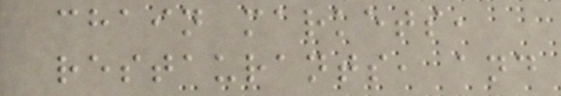chain markets,
restaurants, and
